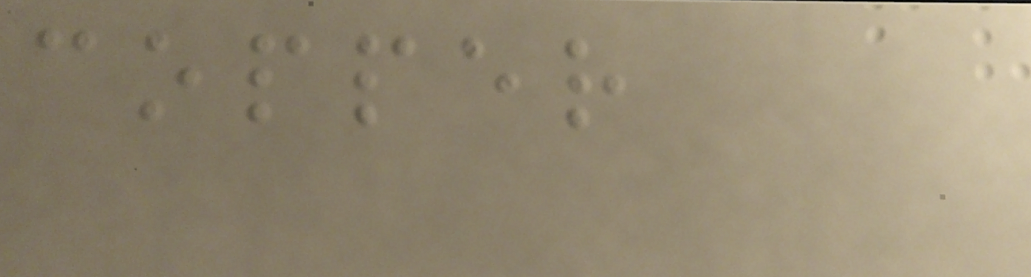copper
